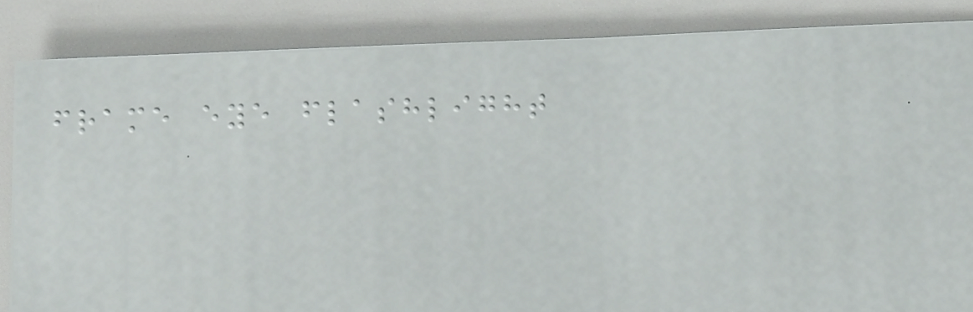frame eye flashlight
